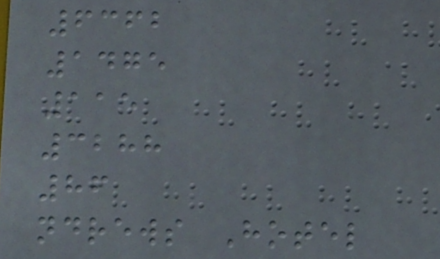6362
1475
115
3288
86
ndrews Hotel
